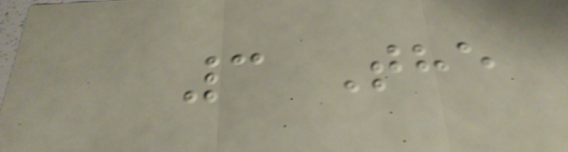3 The
